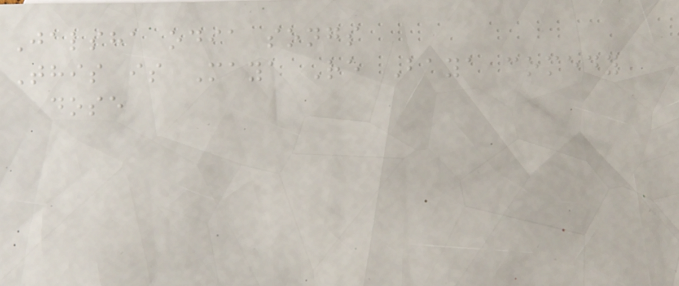Jalsha odia songs
This is Maya Re Baya comedy
dose
